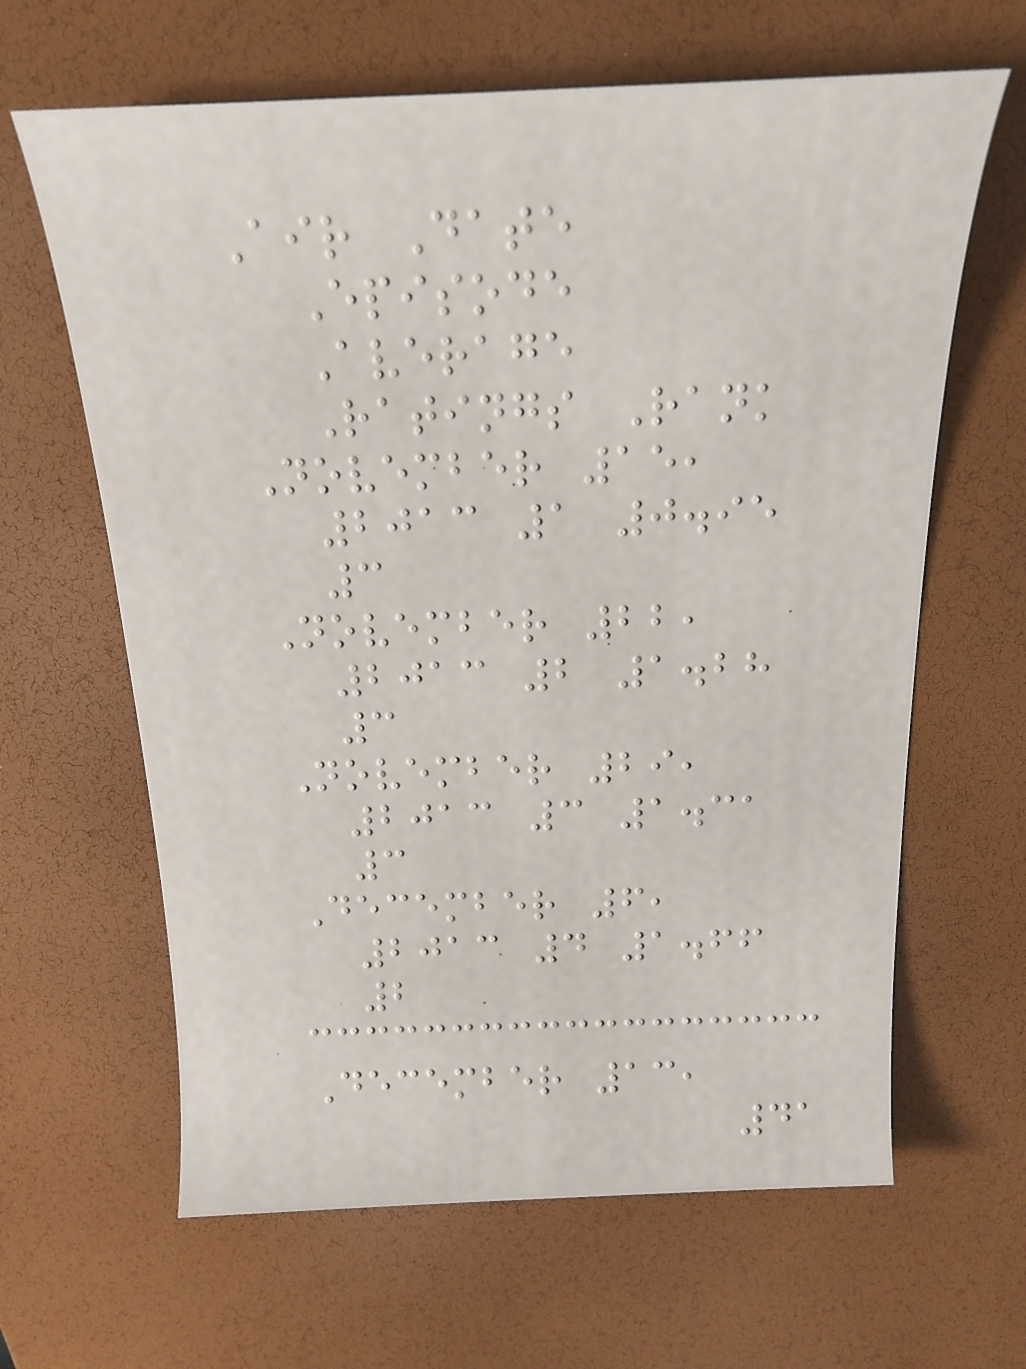Air Date
Episode
Average
Ratings Rank
November 15,
2013 1 0.95
3
November 22,
2013 2 1.28
3
November 29,
2013 3 1.31
3
December 6,
2013 4 1.66
2
December 13,
41
